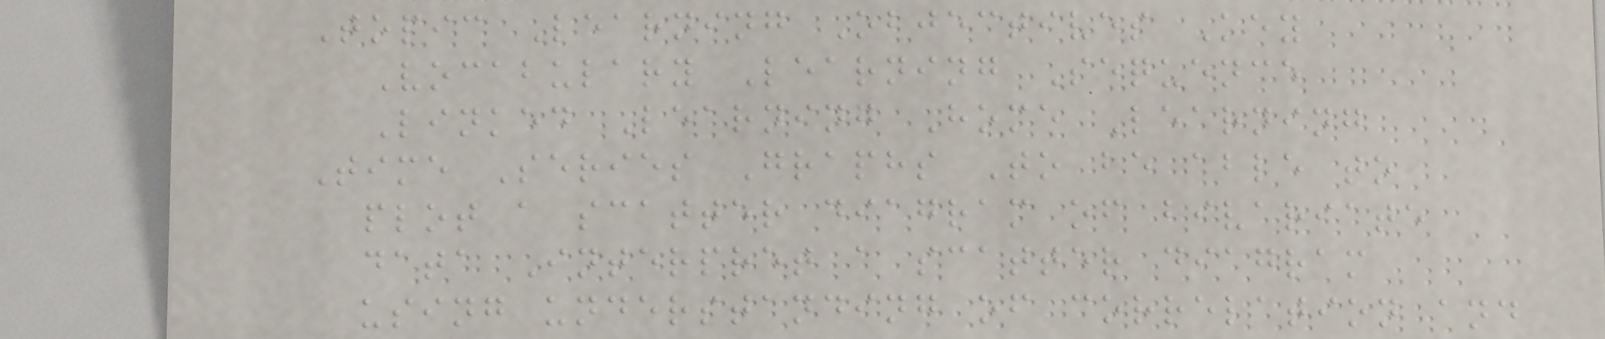Topic Learning Objectives Key
Vocabulary Learning Sequence
Linked Learning Home Learning
Time Series Graphs To be able to
plot a scatter diagram of bivariate
data Interpret a scatter diagram
using understanding of correlation and
